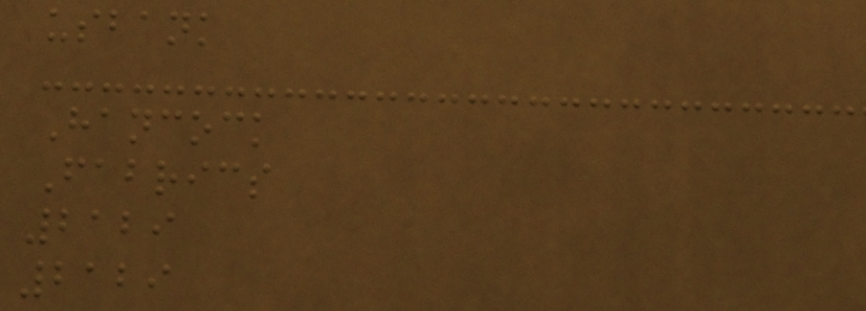usbank
Hancock
Fabrics
2129
2129
